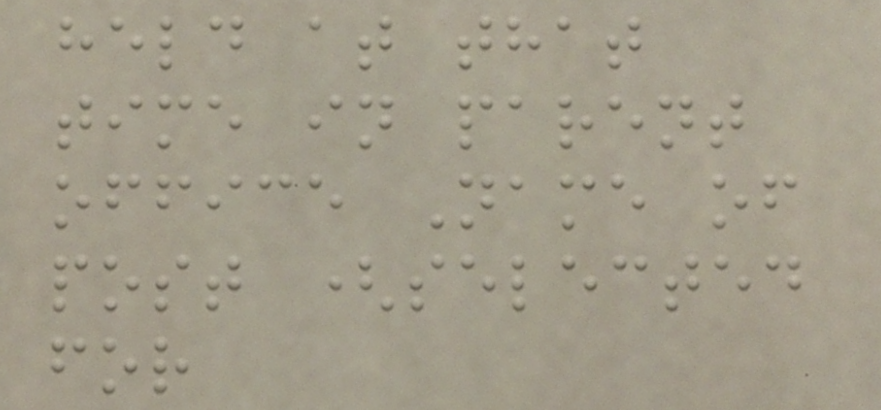held at that
time in parent
office Name of
post (selected
for
